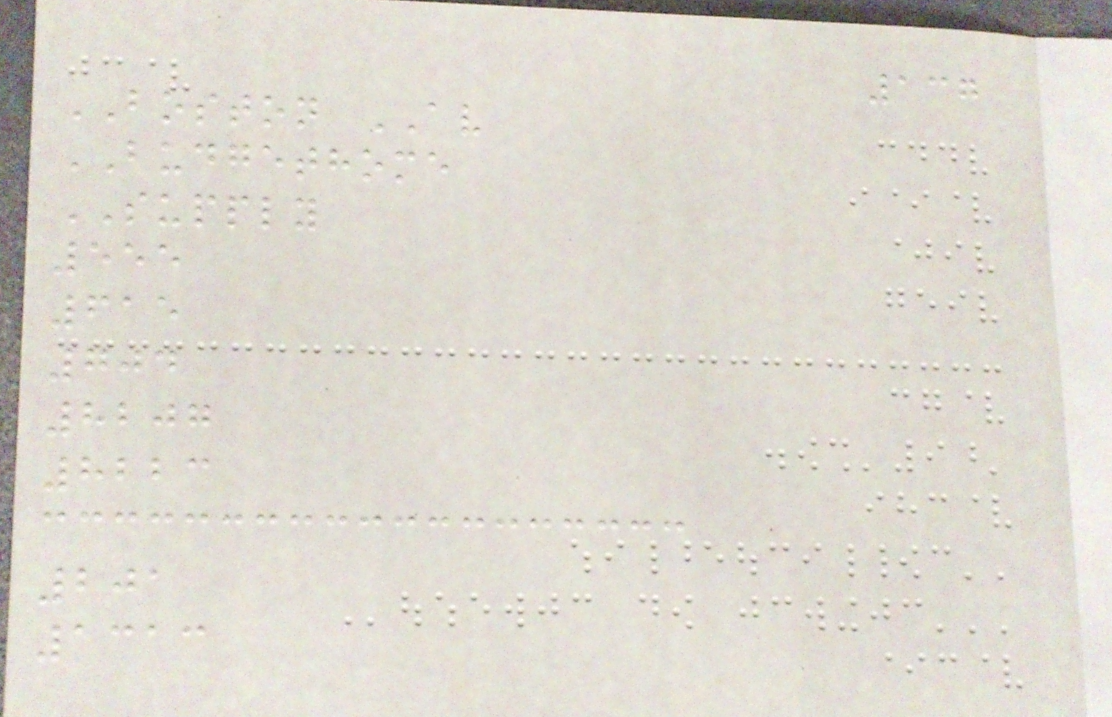137
BOSTON AV
BUDGETHOME
SUPPLY
555
615
704
8207
8223
201
1313
